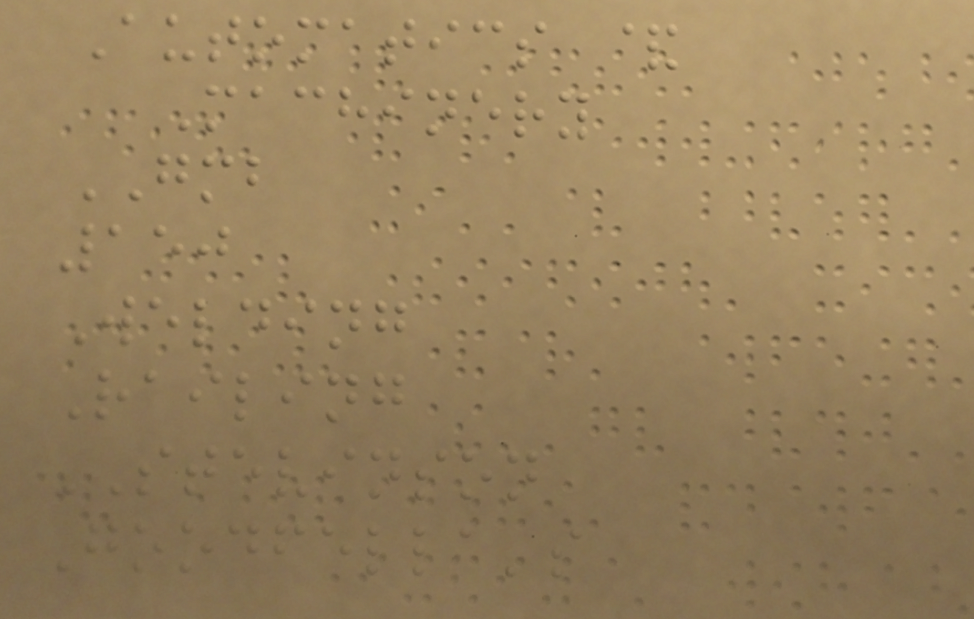Automatics &
Machinery
GMB
150
Welding
Railing
STEVINSON
Goodfella's
